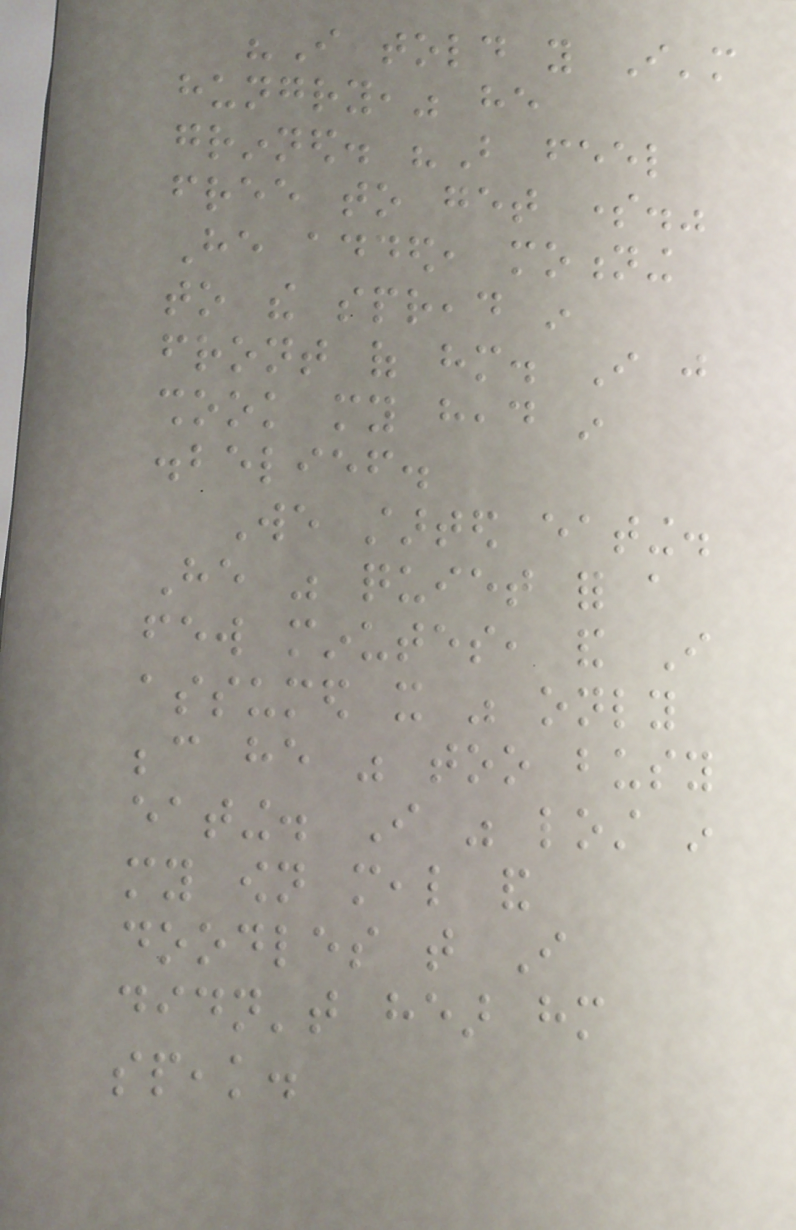"I told you I'm
hungry," he
grinned. "But feel
free to get some."
He added, motioning
to the spread in
front of him. I just
shook my head in
disbelief.
We started eating.
He was quiet for a
few minutes, and I
assumed it was only
because he was too busy
eating. I was lost in
my own meal and
doodles that I
didn't hear him
speak.
